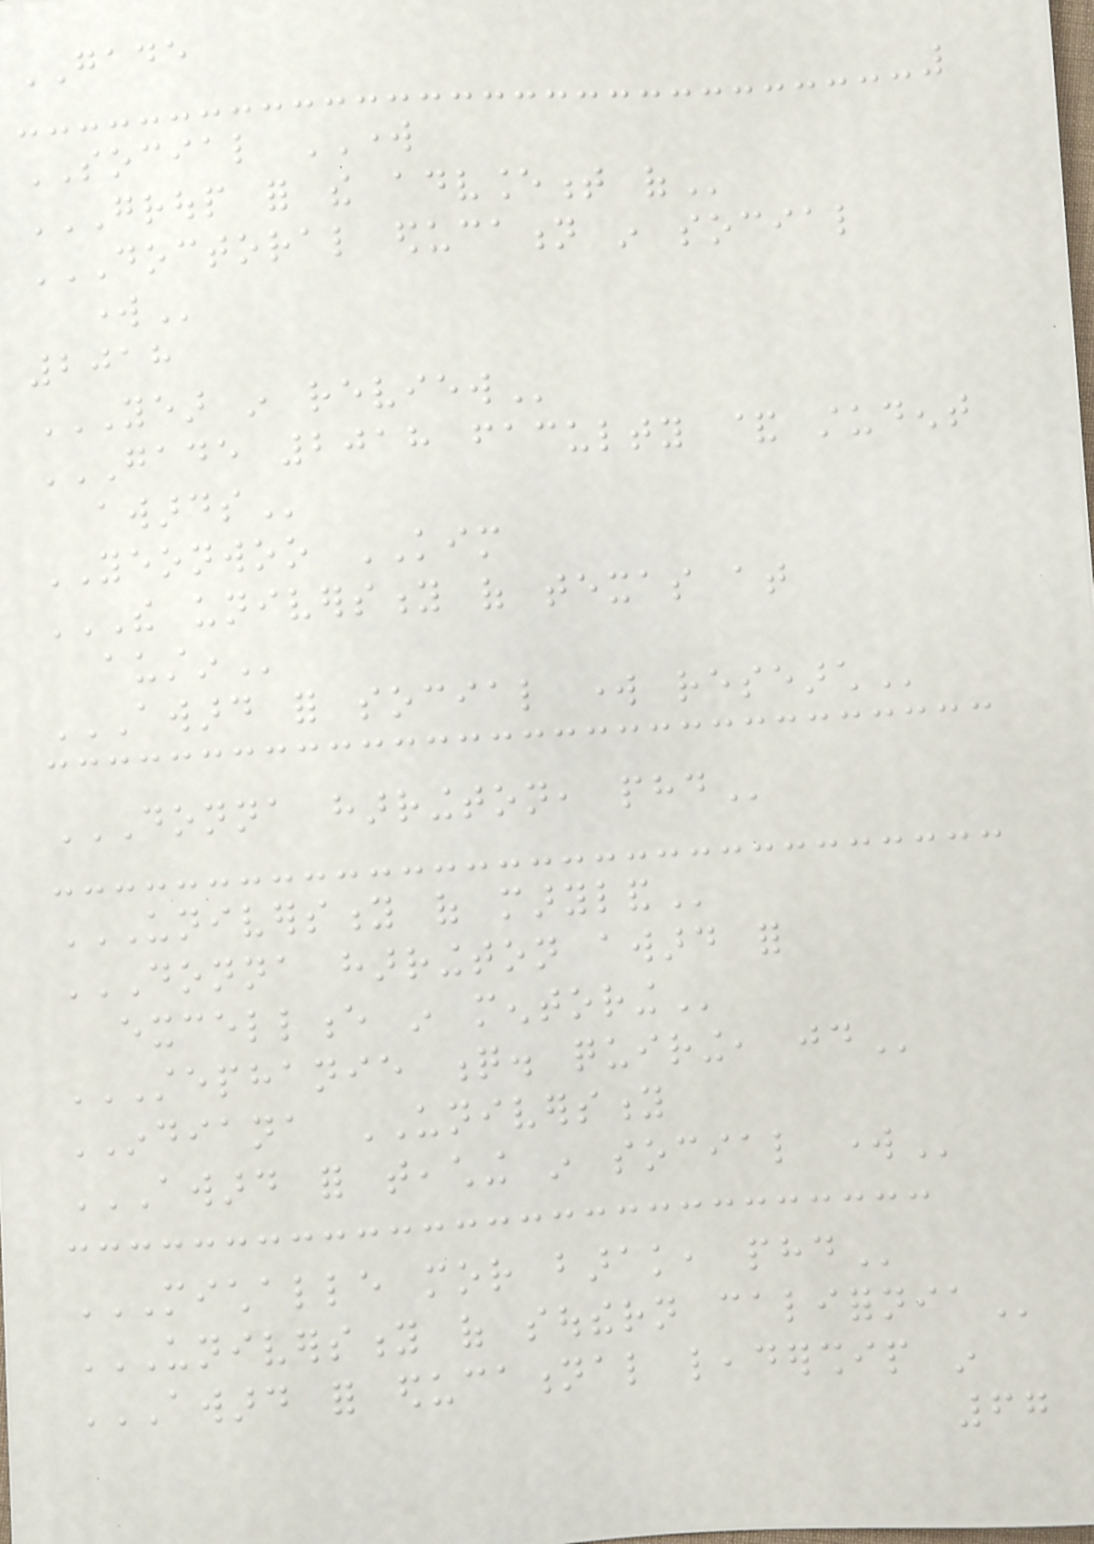GADE
SOCIAL WORK
GROUP FOR THE ADVANCEMENT OF
DOCTORAL EDUCATION IN SOCIAL
WORK
2018
YEAR IN REVIEW
GADE 2018 FACULTY & STUDENT
AWARDS
YEONWOO KIM
THE UNIVERSITY OF TEXAS AT
AUSTIN
AWARD FOR SOCIAL WORK RESEARCH
DONNA HARRINGTON, PHD
UNIVERSITY OF MARYLAND
DONNA HARRINGTON AWARD FOR
EXCELLENCE IN MENTORING
STEPHANIE Q. QUIRING, JD
INDIANA UNIVERSITY
AWARD FOR TEACHING IN SOCIAL WORK
MICHALLE MOR BARAK, PHD
UNIVERSITY OF SOUTHERN CALIFORNIA
AWARD FOR EDUCATIONAL LEADERSHIP IN
67
